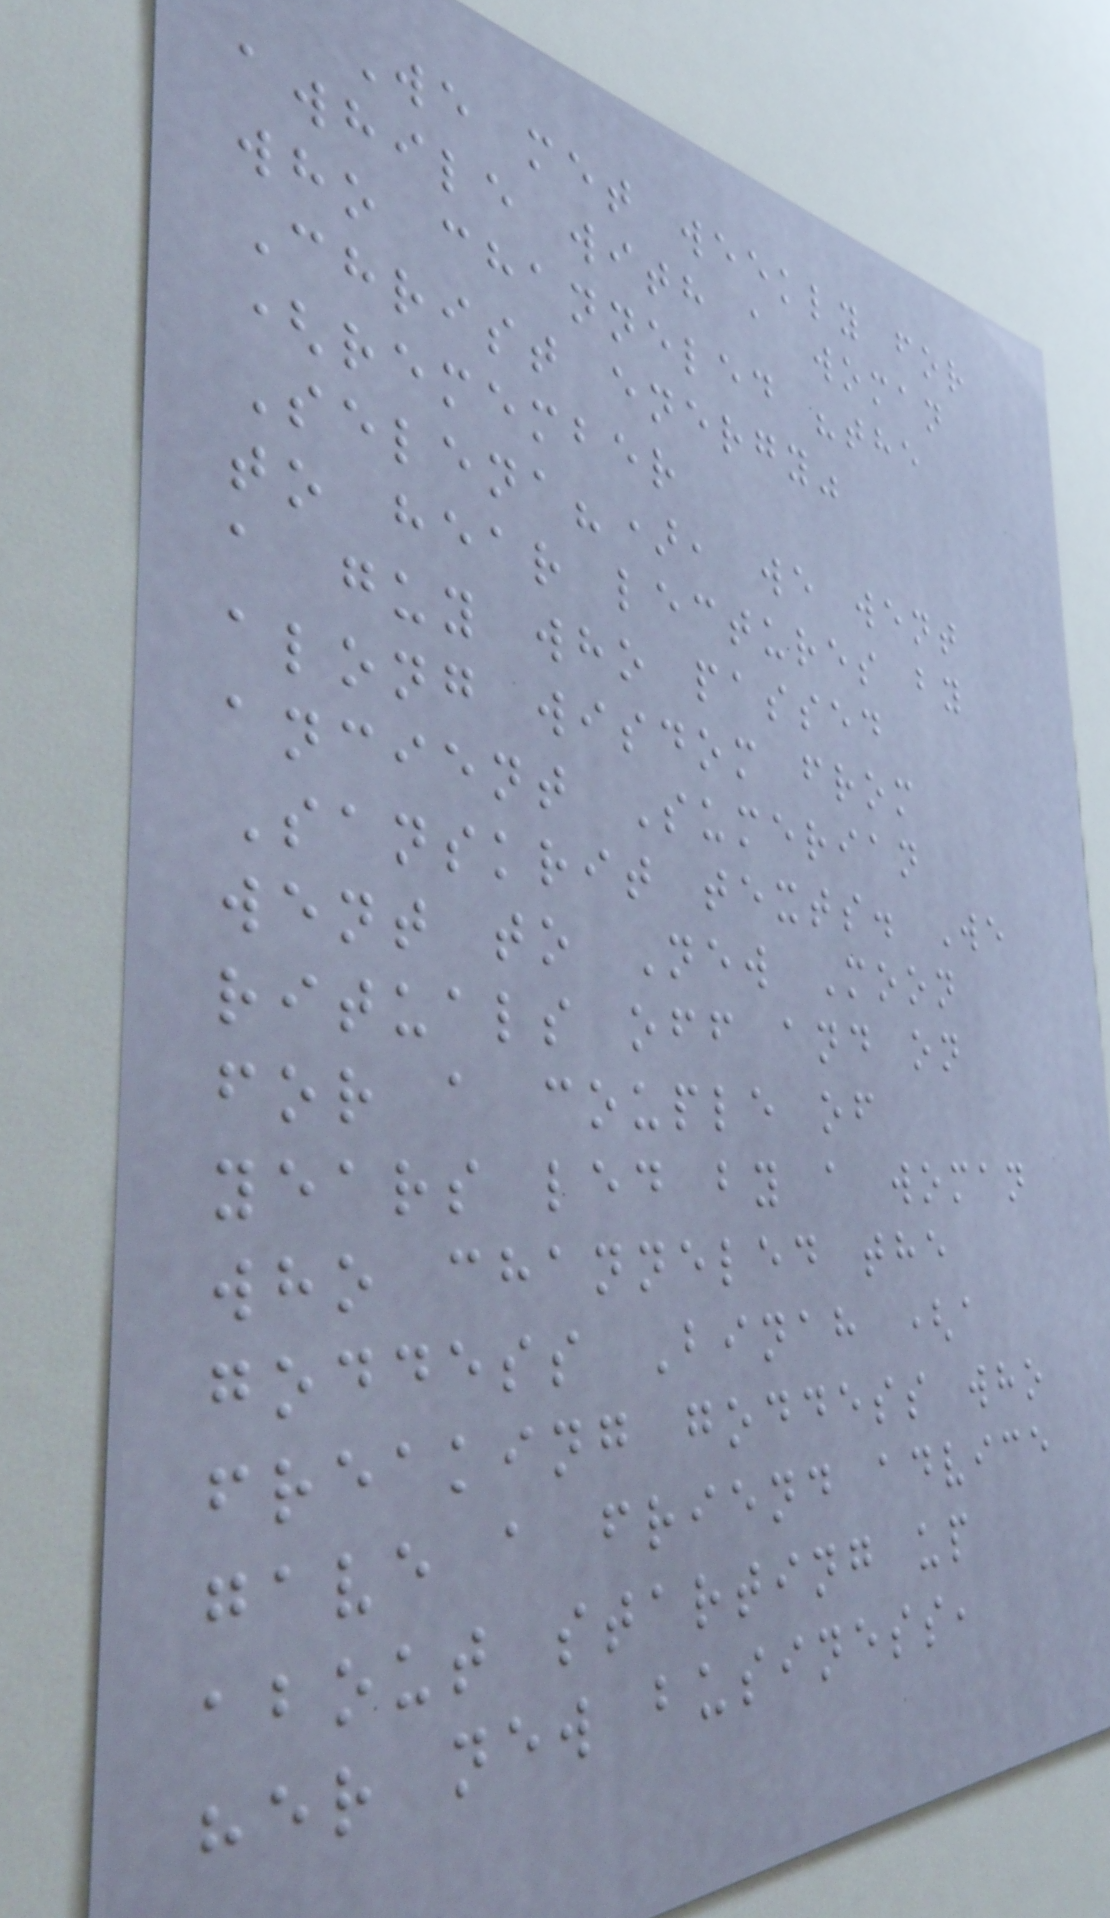We met weekly for
awhile with a woman
who channeled "the
Christ energy"
(remember
Selena?), we went
to hear lectures by
a guy who passed
along wisdom from
ancient Sumerian
Sanskrit texts. We
went to New Moon
rituals off and on
for a couple of
years led by a woman
who channeled the
goddess Binah (a
freaking goddess who
gave a friend advice
about starting up
her new business,
